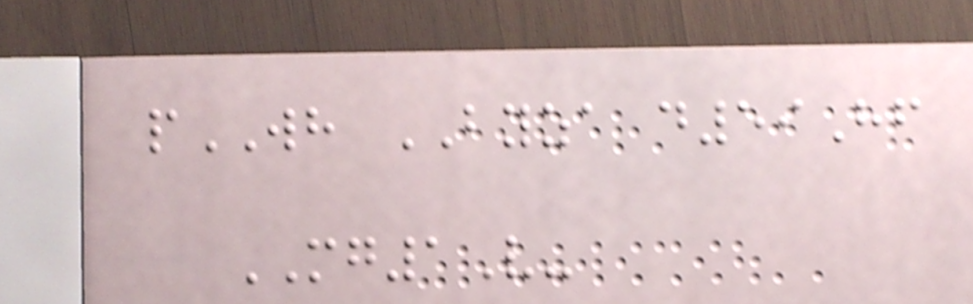pWH BYZA d59Hf
MG1V-
